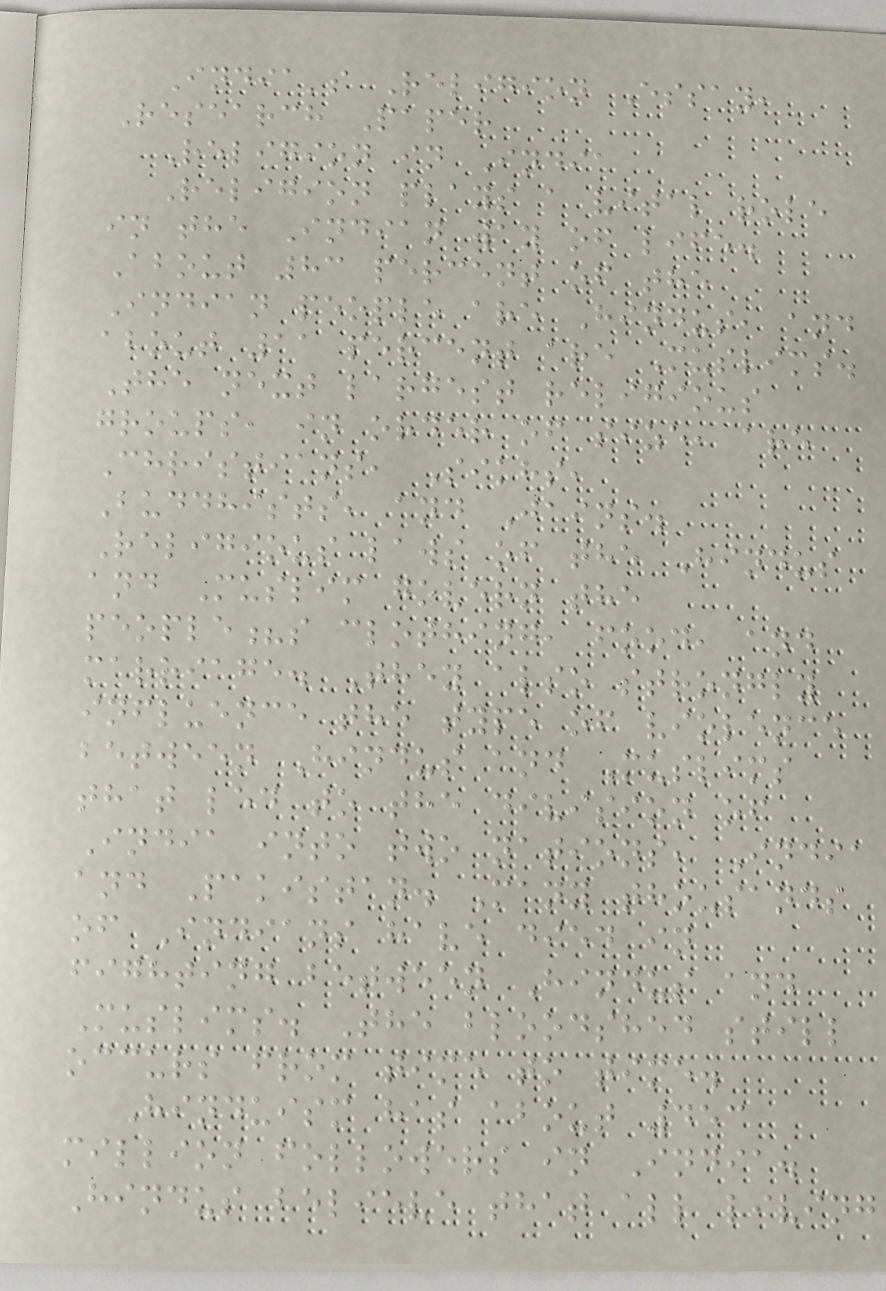India's Religion Essay,
Research Paper
Religion in India
Religion plays a vital role
in the Indian way of life.
About 83 percent of the
Indian people are Hindus, and
about 11 percent are Muslims.
The next largest religious
groups, in order of size, are
Christians, Sikhs,
Buddhists, and Jains.
Religious laws of the Hindus
and Muslim govern the
people?s clothing, food, and
marriage. They also strongly
influence the type of violence
between Hindus and Muslims
that led to the division of
India into two nations, India
and Pakistan. Many thousands
of Indians have died in
fighting between Hindus and
Muslims. The bloodshed still
occurs from time to time.
Hinduism has about 453
million followers in India.
Hindus believe that all living
